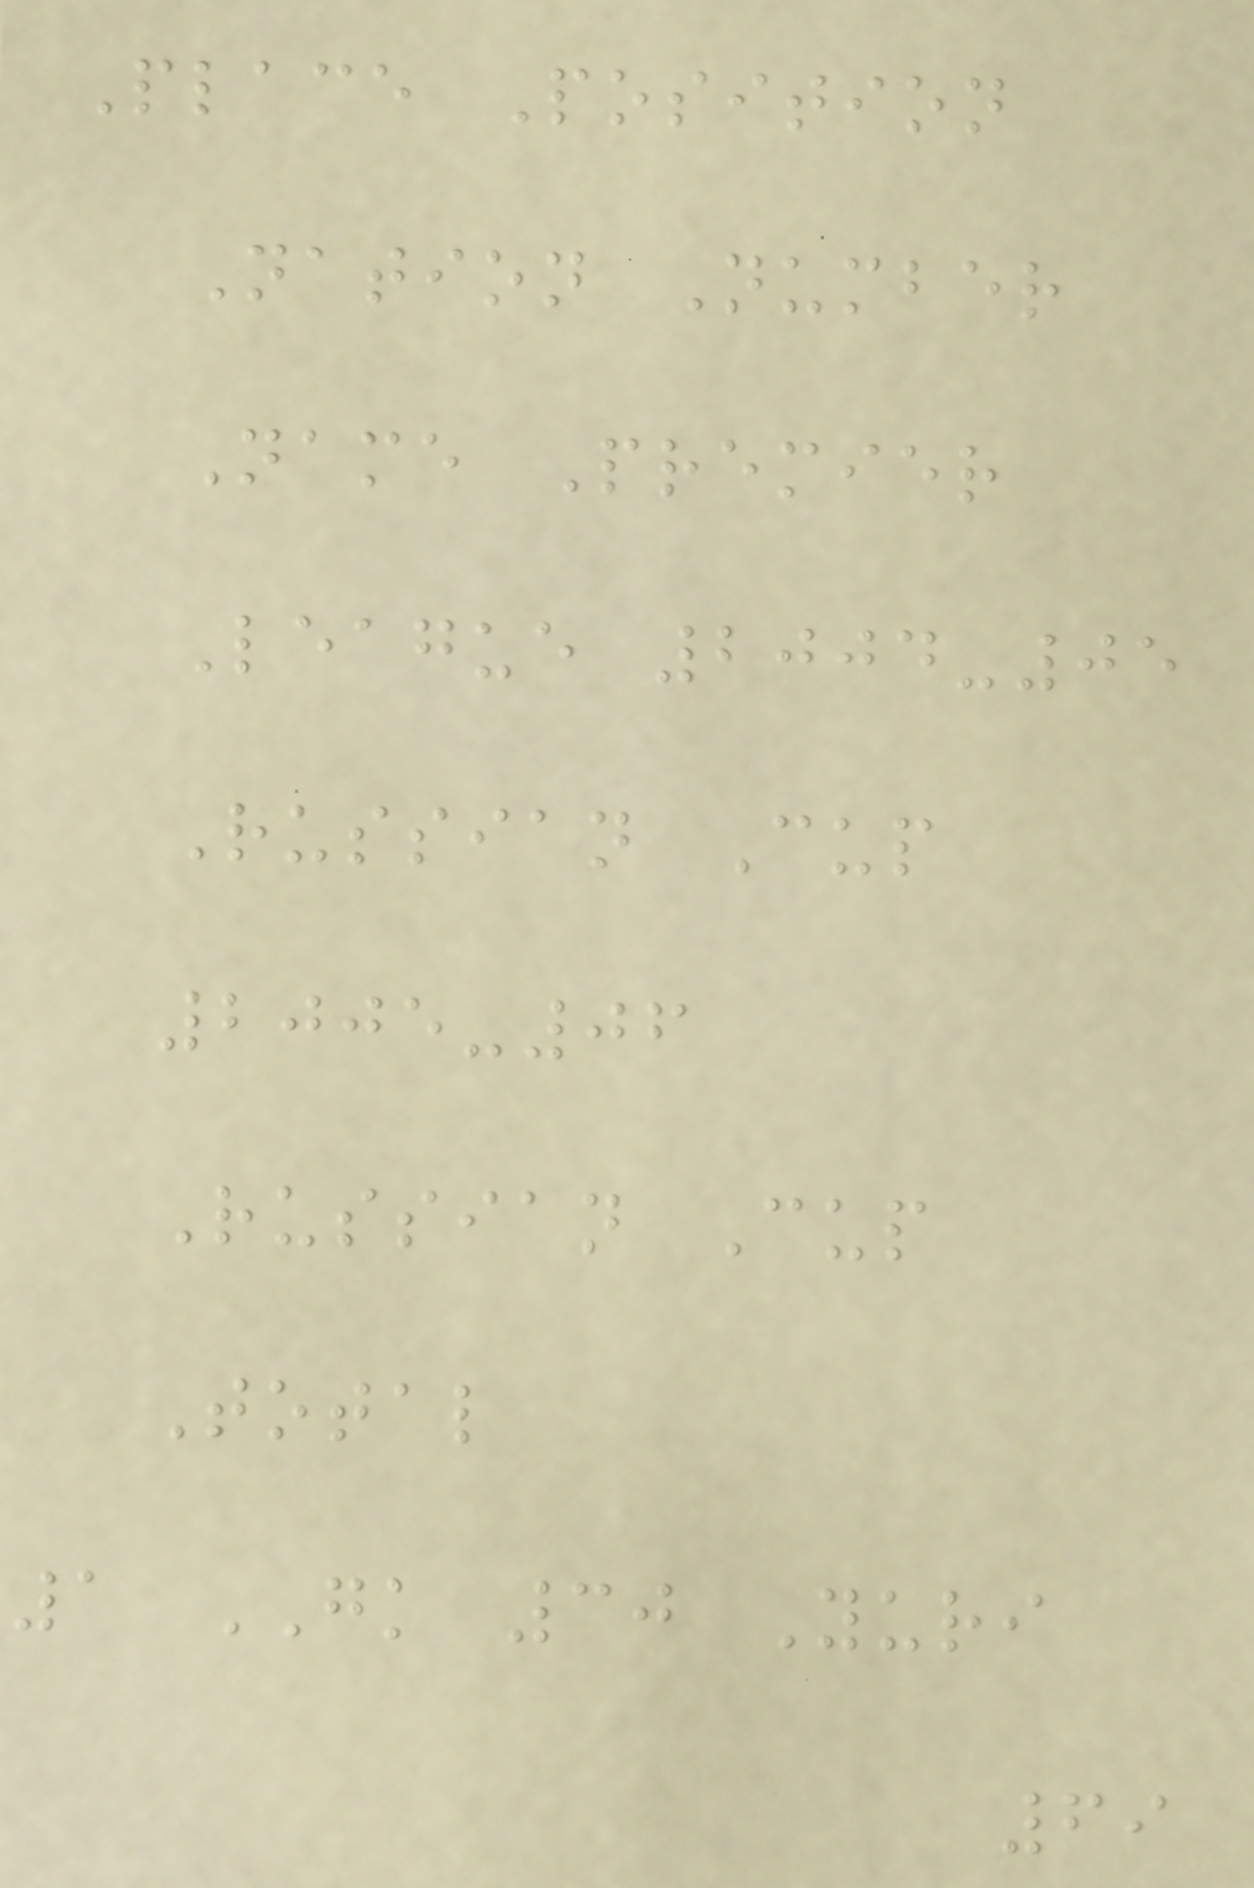Place Position
Nation Number
Name Premier
League 2004-05
Russian Cup
2005-06
Russian Cup
Total
1 GK 30 Yuri
69
